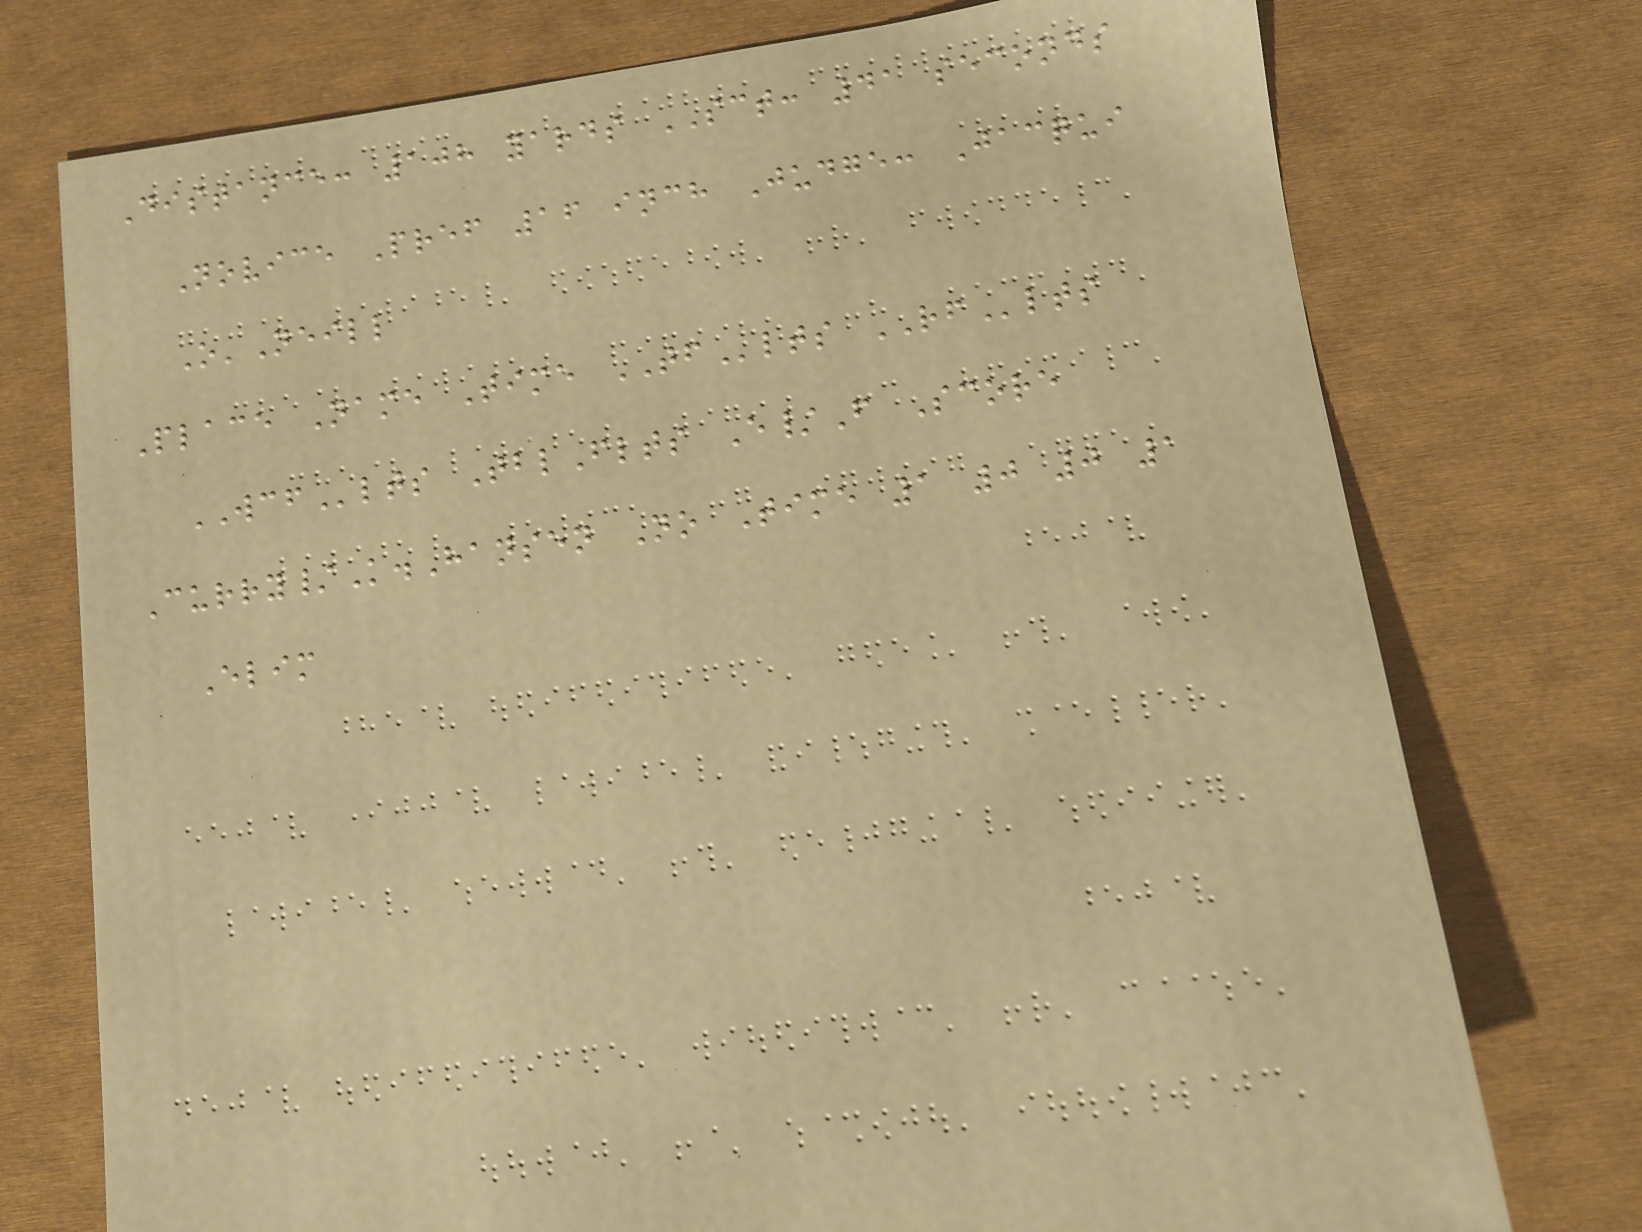Distance: 108 yards SCT: 41 seconds
Novice Pref 16 inch Judge: Jacqui
O'Neill
Place Name Time TFlts RFlts
WCFlts TblFlts E/F Score
Curry/K.Hansen No Time 1 0 0 1
Elim
